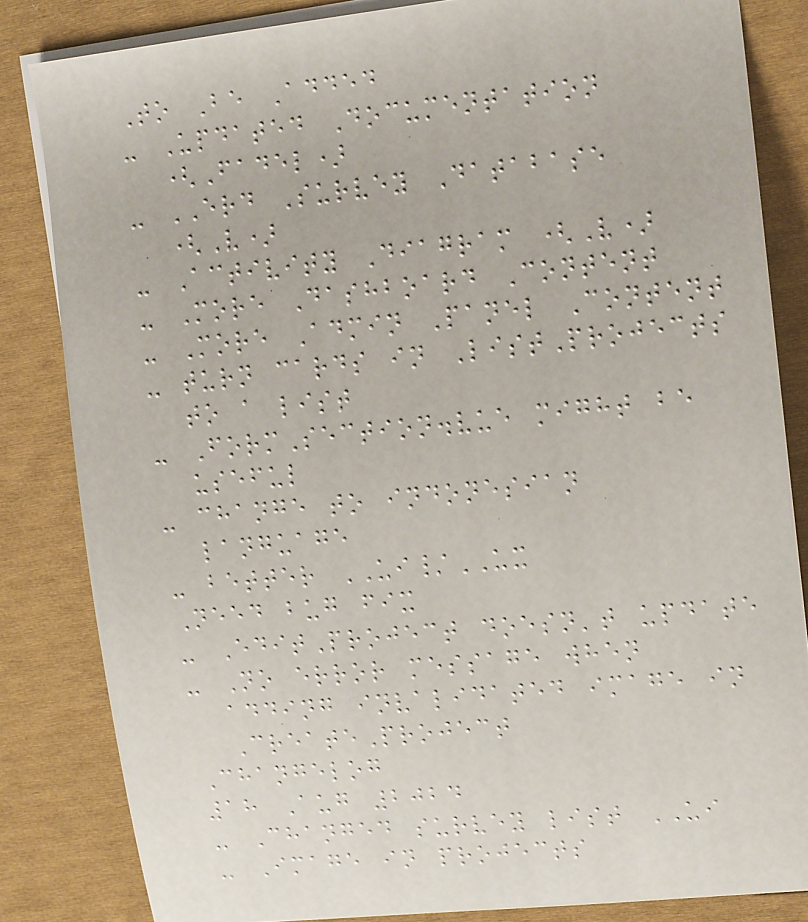To Be Added
- Updated Documentation
(Fadel)
- ERD Survey Database
(V)
- Activity Diagram (V)
- More Dashboard Content
- More Admin Panel Content
- turn cards in ListProjects
to a list
- FormSection.vue might be
useful
- change to indonesian
language
- better UI/UX
Need bug fix
- EditProject doesn't update
- No error message when
adding invalidated image in
CreateProject
Changelog
18 Aug 2024
- Changed survey list UI
- Image in projects
